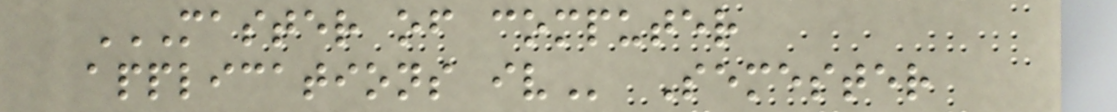MASTER OF COMPUTER
APPLICATIONS IV Semester
